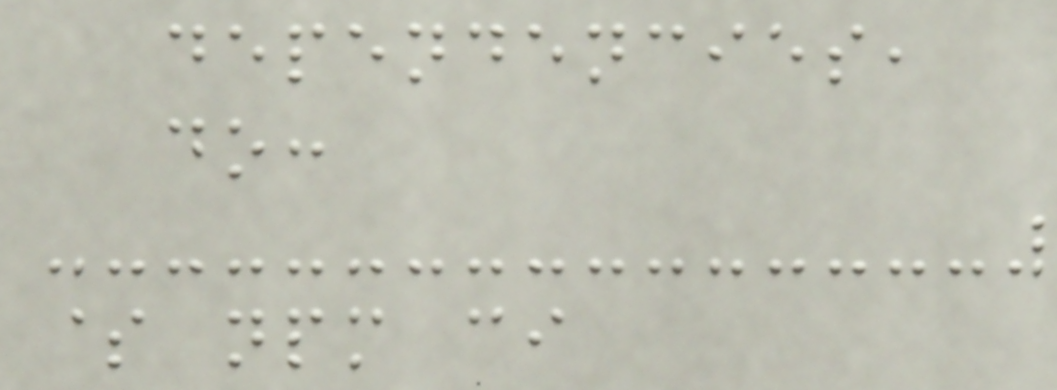dependencies,
do:
$ npm ci
